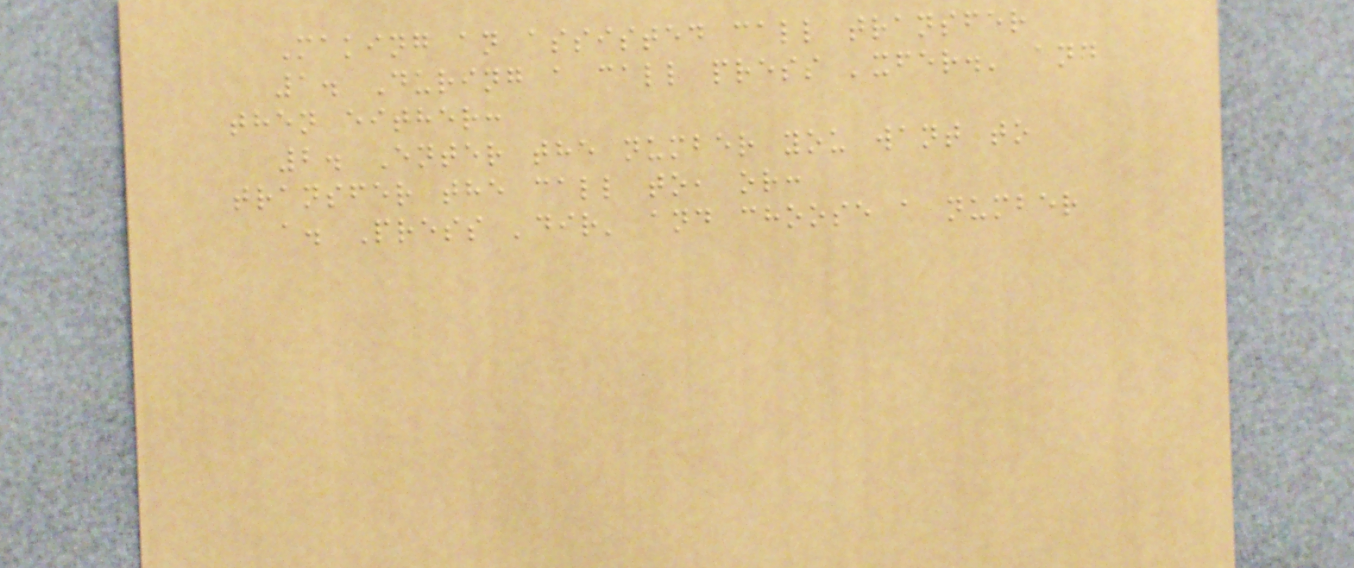Making an assisted call transfer
1. During a call press 'xfer.' and
then either:
2. Enter the number you want to
transfer the call to, or:
a. Press 'dir' and choose a number
